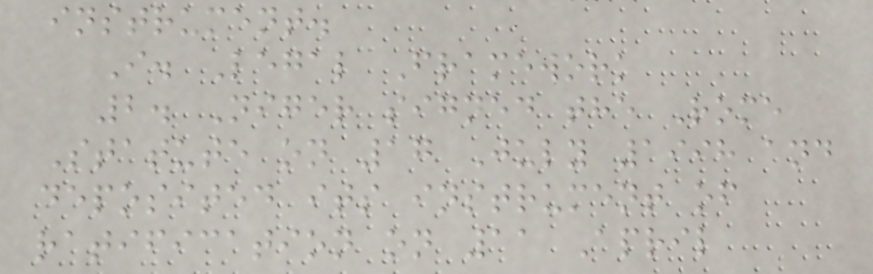instrument.
I. Legal Framework
2. Niger signed the Rome
Statute on 17 July 1998 and
deposited its instrument of
ratification on 11 April
